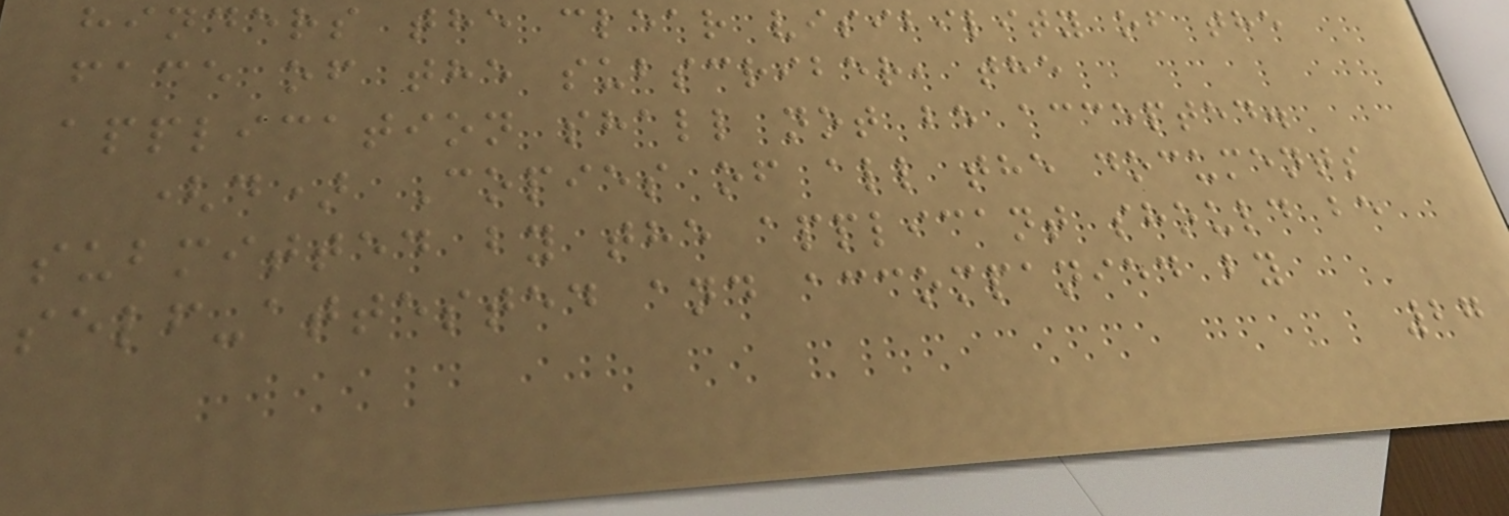hinders the clear visibility of the
face of the subscriber, the
application shall not be accepted.
(d) Copies of all the documents
submitted by the applicant should be
self-attested and accompanied by
27
